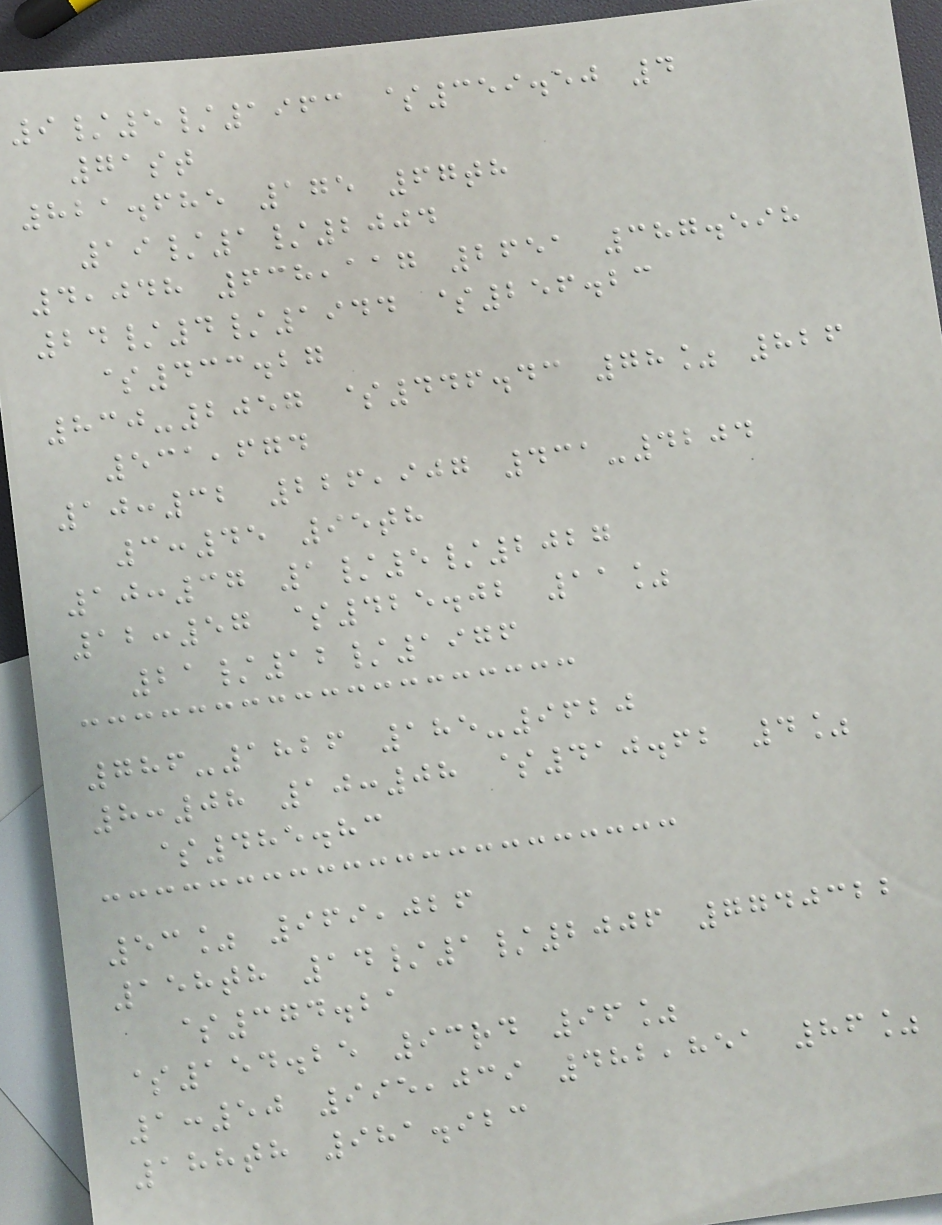9/5/1963 $359.50 4
71st
821.685 175 67th
19/1/2004
4,048 638,117 2651 387.598
24/4/1944 $256.23
$433.27
830-2057 $446.43 78% 826
531,674
10:32 226,907 431-4204
3:45 95th
10:37 1/5/2027
12:57 $425.02 11%
21/12/1976
786-1826 185-9620
8:08 10:08 $410.62 4%
$485.83
53% 969,026
158th 14/1/2006 7740322
$374.21
$154.25 93rd 96%
1:50 995,039 482,851 86%
188th 981.923
